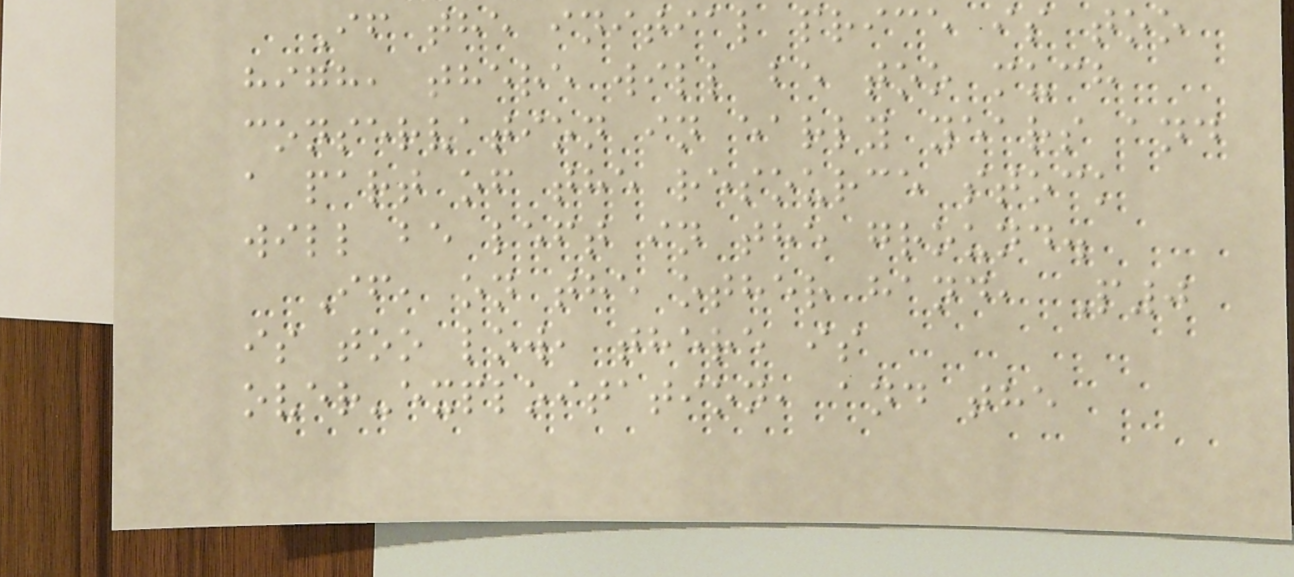If the initial price is too
high, there will be too much
conservation in early years and
a part of the resource stock
will be left in the ground.
If, on the other hand, P0
is too low, there is
over-exploitation, and the
